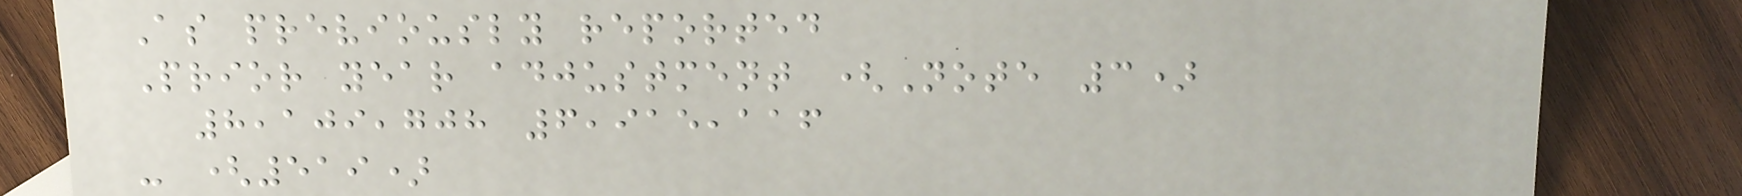As previously reported
Prior year adjustment (Note 3)
8,109,708 6,915,116
- (519)
